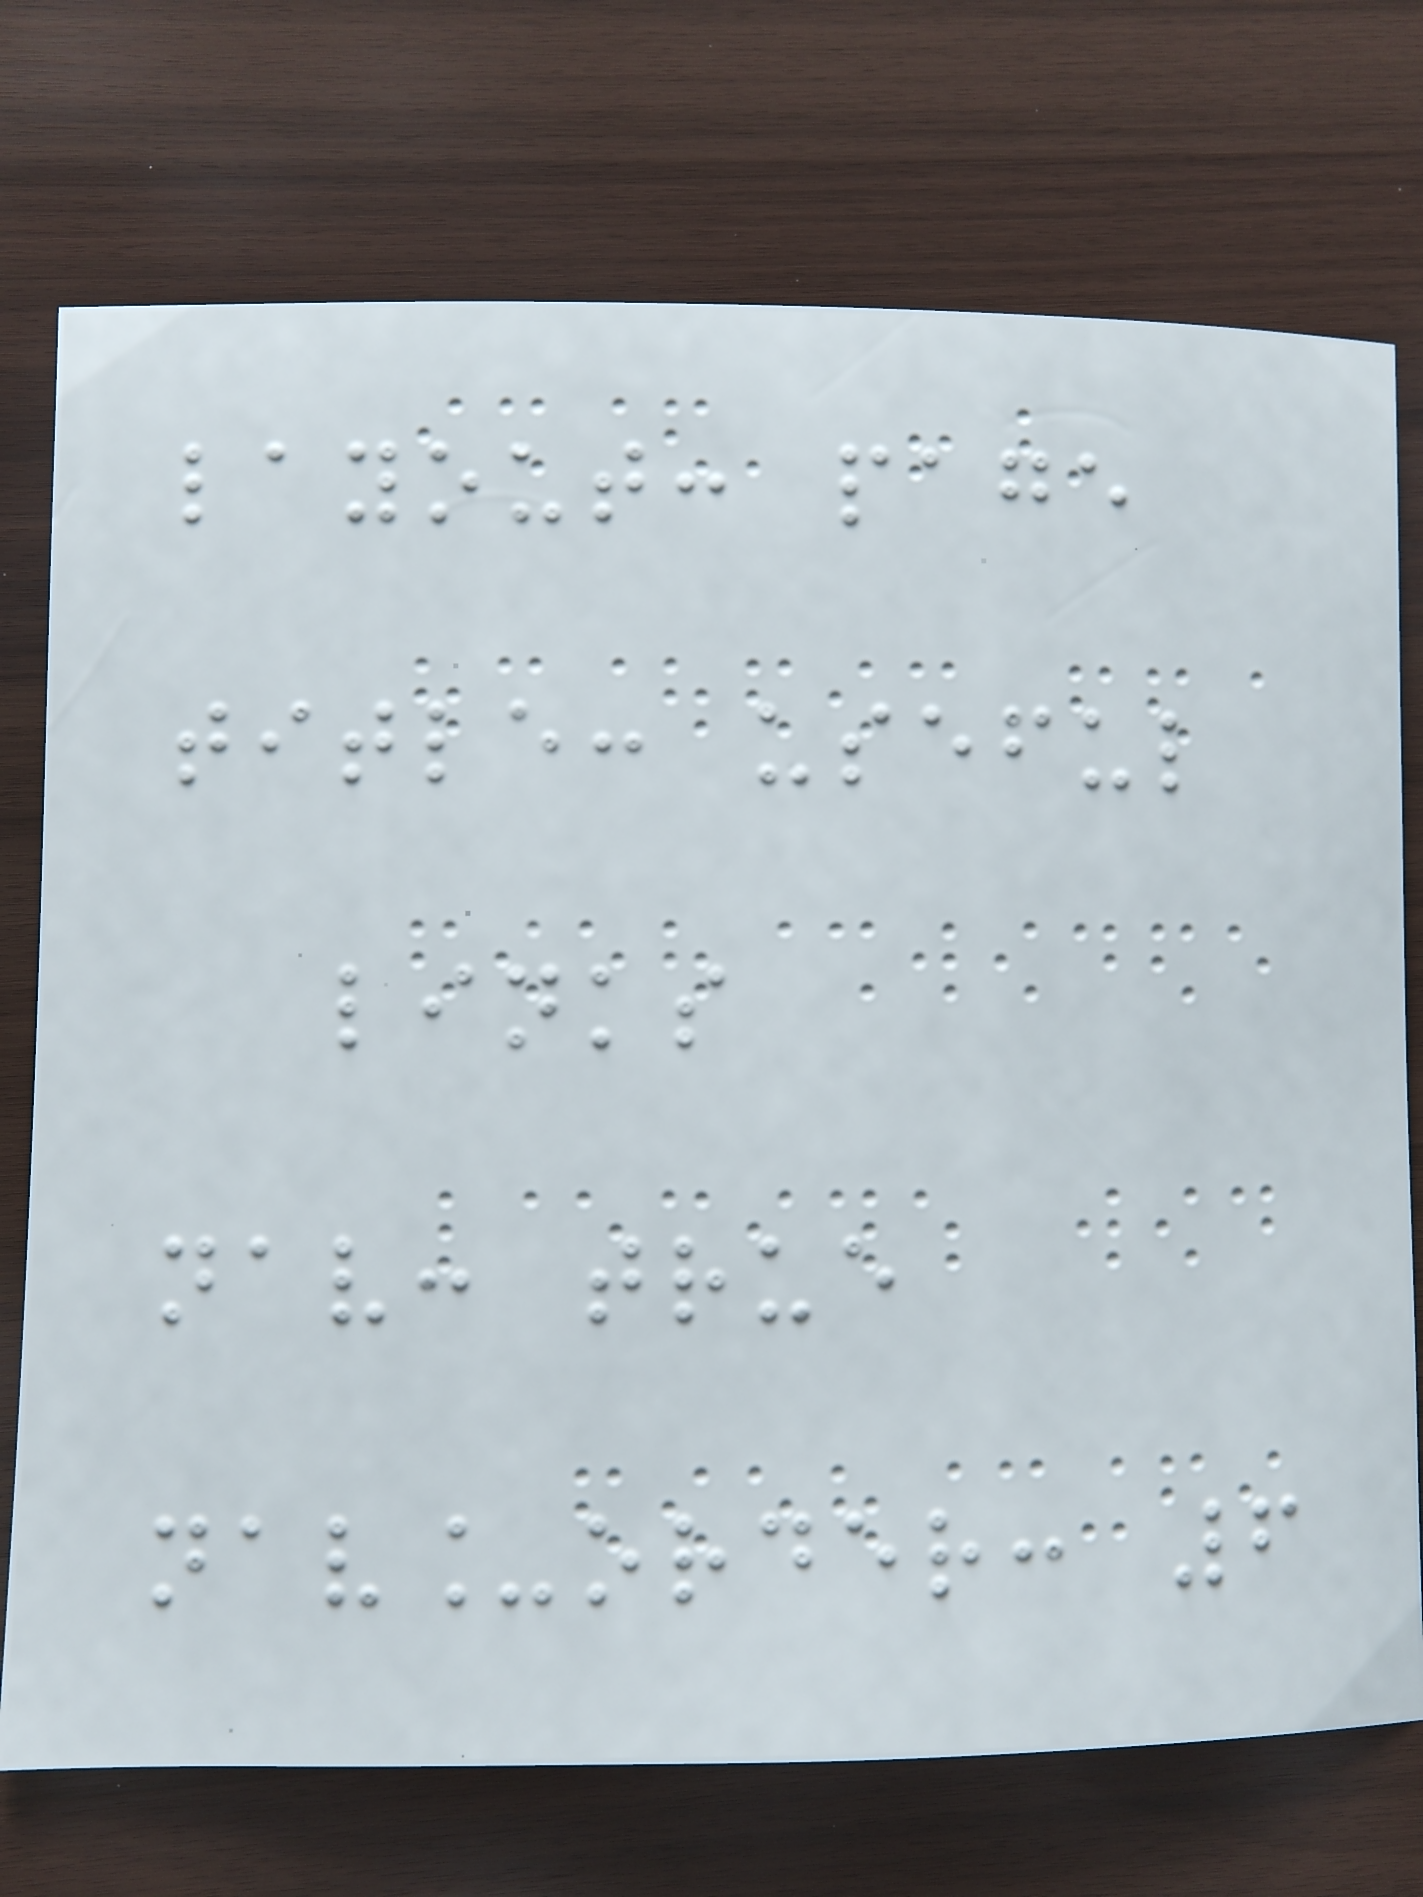layout: page
title: useful
links
nav: true
nav_order: 6
